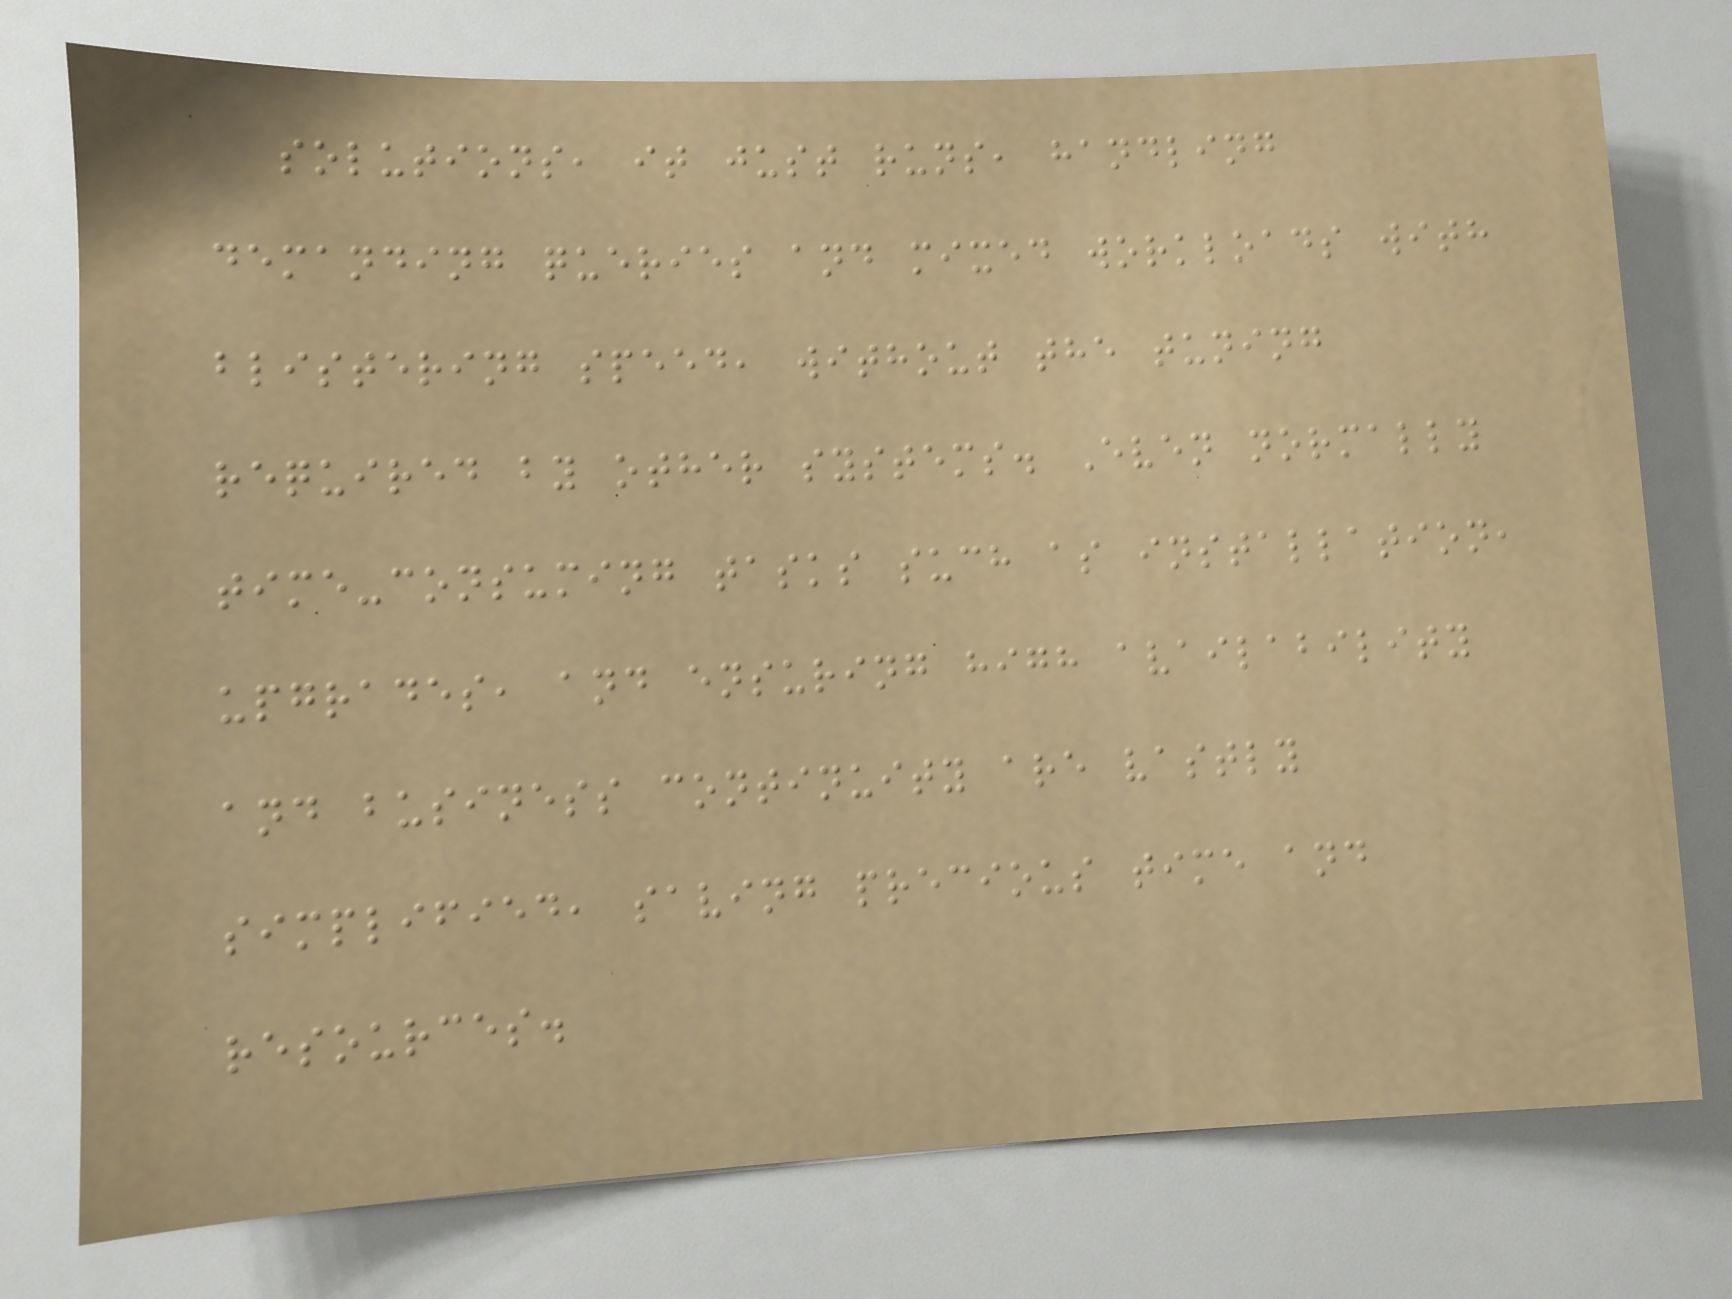solutions, it just runs, handling
demanding queries and mixed workloads with
blistering speed, without the tuning
required by other systems. Even normally
time-consuming tasks such as installation,
upgrades, and ensuring high availability
and business continuity are vastly
simplified, saving precious time and
resources.
